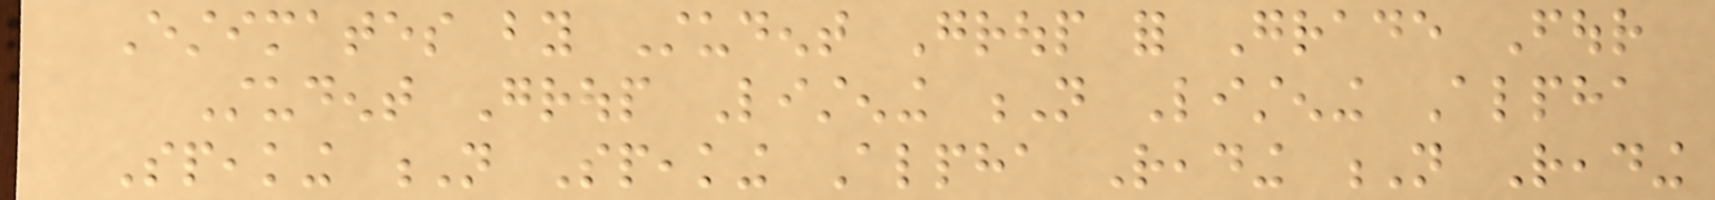Estimates by Student Group for Grade Four
Student Group Listening N Listening Alpha
Speaking N Speaking Alpha Reading N Reading
